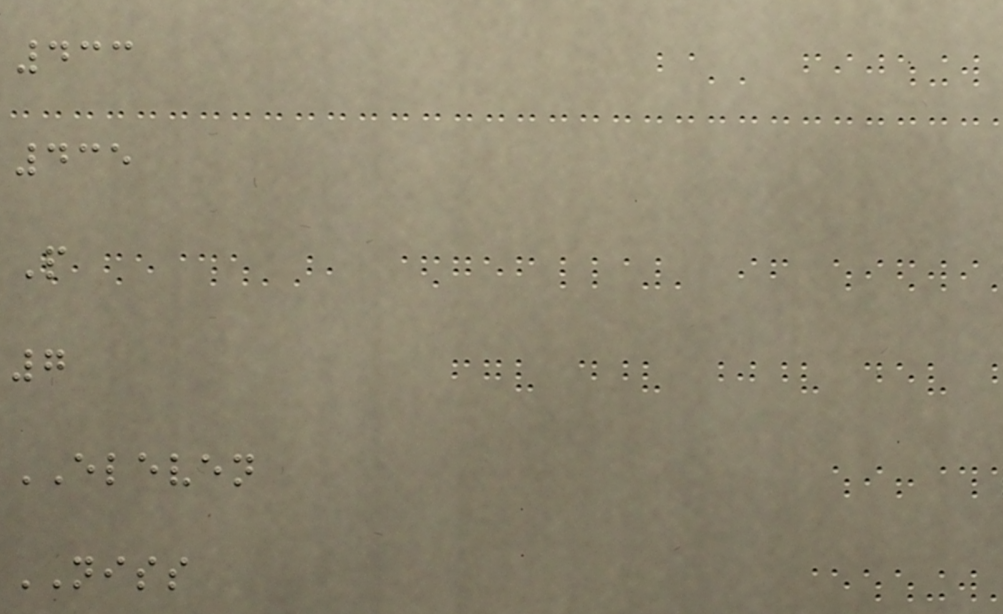433
435
P
7
ELEVEN
NISS
